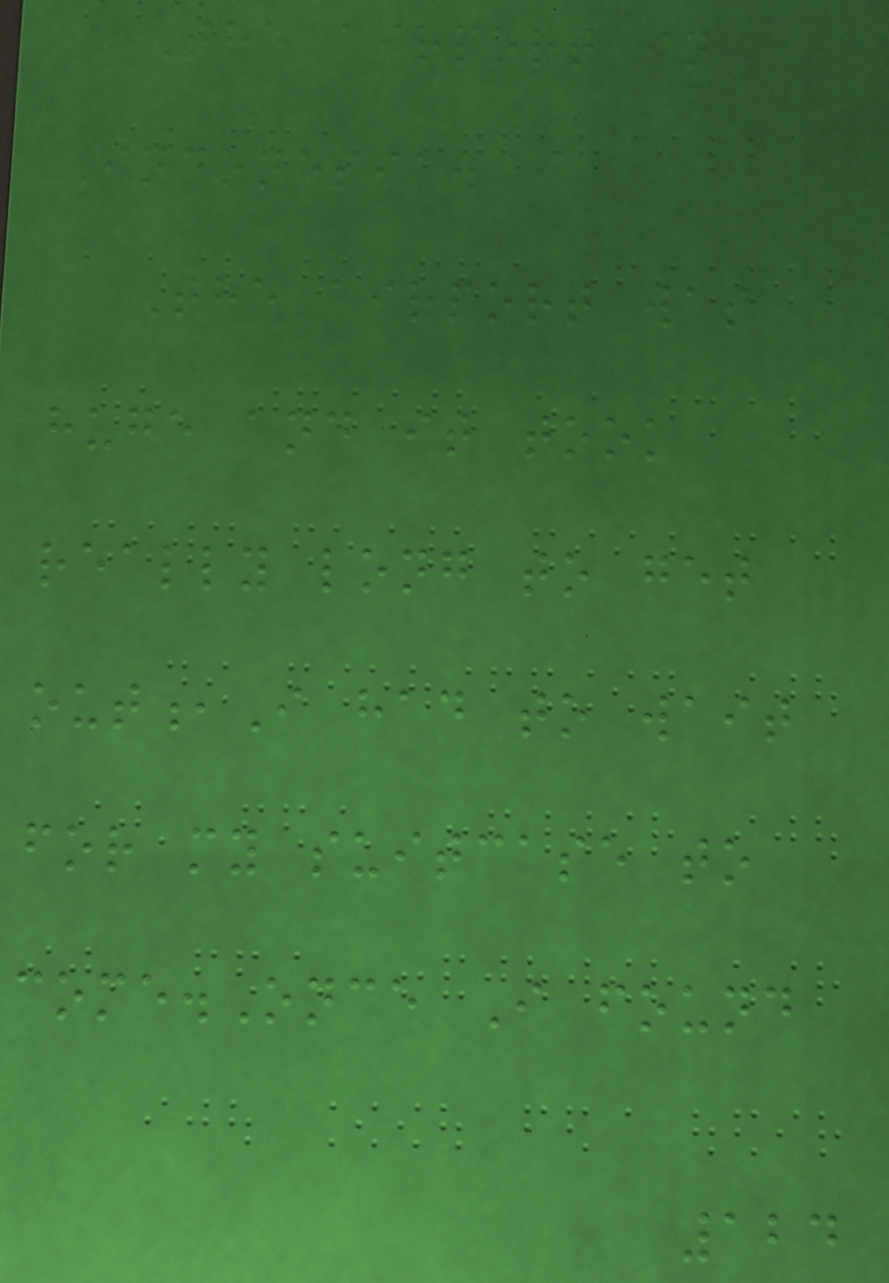The airport in
Indonesia.
The airport was
huge and it took
really long to get
out,I had to wait
for my suitcase to
come.Once I found
124
